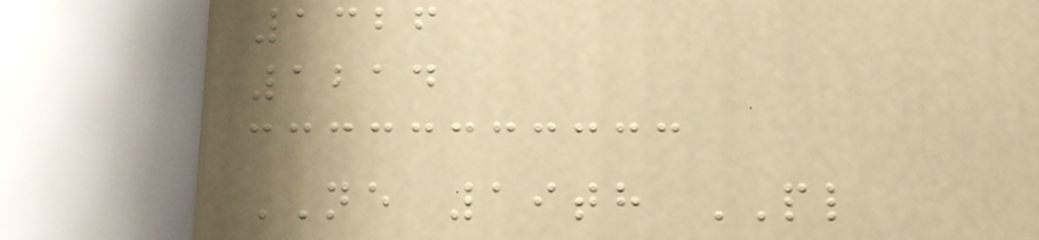1326
1214
NE 19th PL
